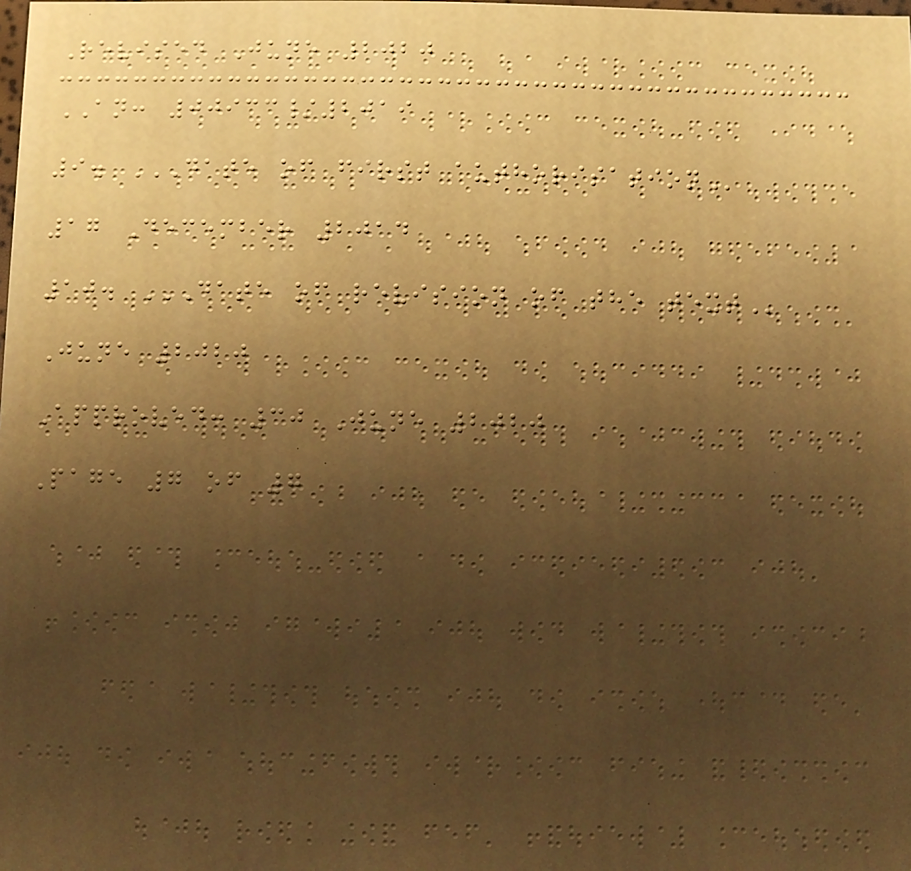Revised June 2020
AN: 00933/2019
9. DATE OF FIRST AUTHORISATION
17 December 2014
10. DATE OF REVISION OF THE TEXT
June 2020
Approved: 30 June 2020
Page 7 of 7
